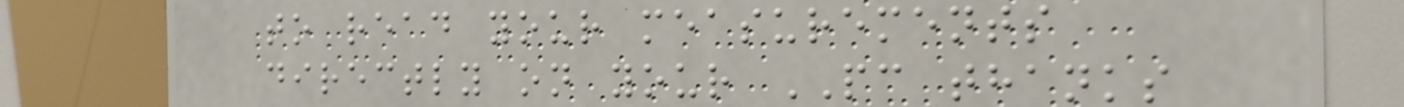to read your measurements
directly on your PC thanks
